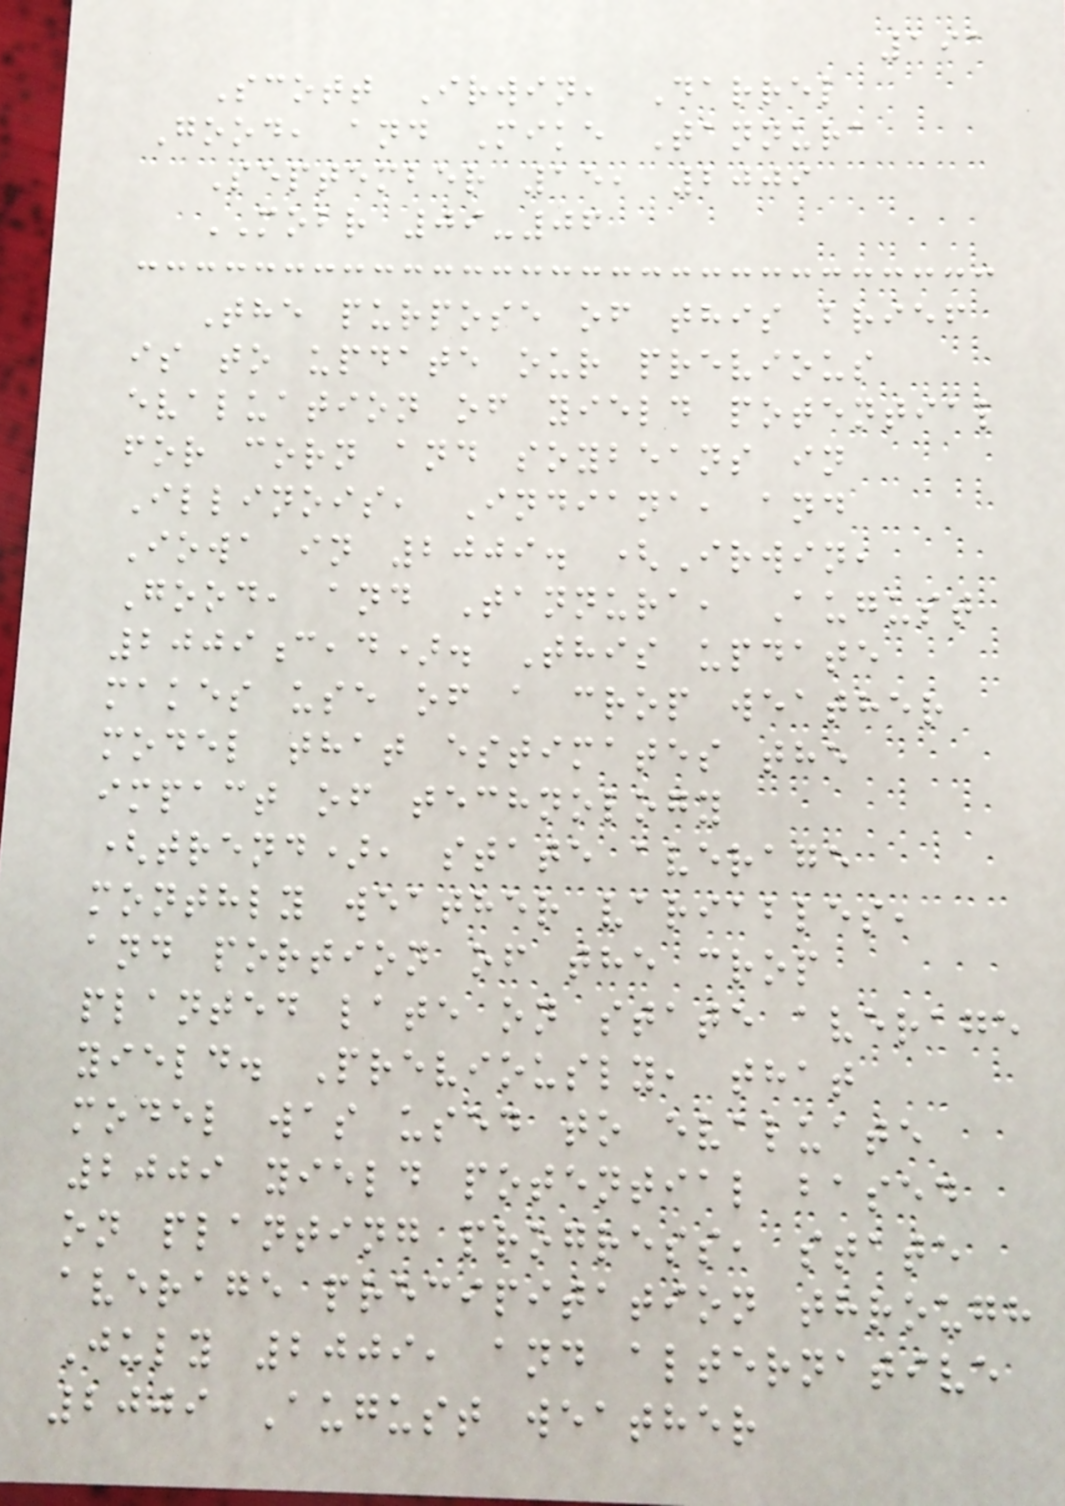191
Scott Irwin, Darrel
Good, and Mike Tannura
September 15, 2009
MOBR 09-06
The purpose of this brief
is to update our previous
evaluation of yield potential
for corn and soybeans in
Illinois, Indiana, and
Iowa in 2009. (Irwin,
Good, and Tannura, August
2009c,d). This update
makes use of a crop weather
model that estimates the
impact of technology
(trend), state average
monthly weather variables,
and portion of the crop
planted late on state average
yield. Previously, that
model was used to evaluate
2009 yield potential based
on planting progress, state
average precipitation through
July 2009, and alternative
2009 August weather
